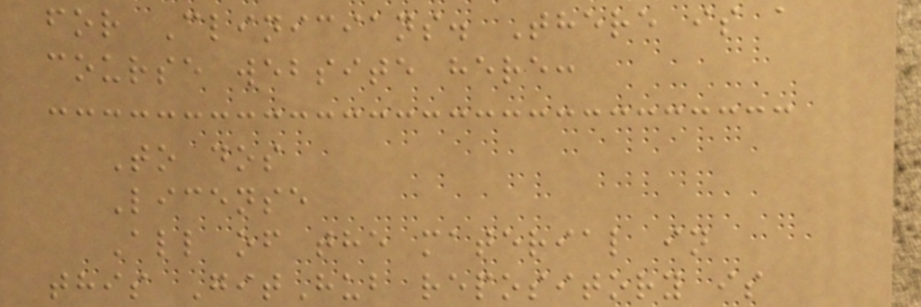for Clinicians. There is a
course website here:
To dos
License
All of the material in
this GitHub repository is
